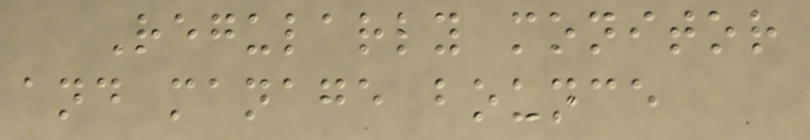Regularly monitor
and manage bounce
